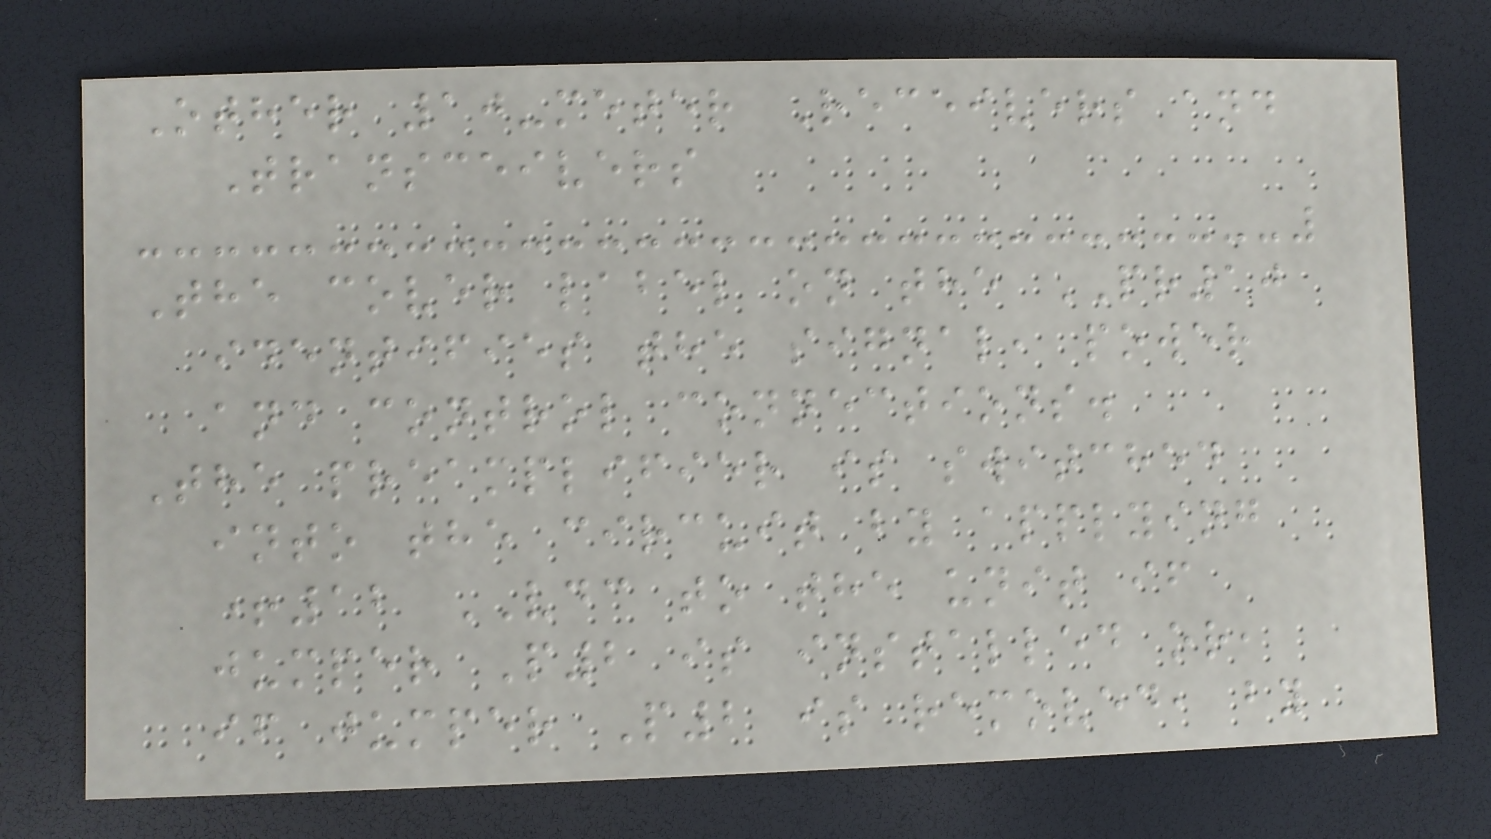Other 10-meter Receivers and
Transceivers
The cover label on the PR10
identifies the signal, power
and control connections.
The preamplifier is switched
into the circuit by applying
+12 VDC to the unit if
jumper P2 is installed or,
if jumper P2 is removed, by
